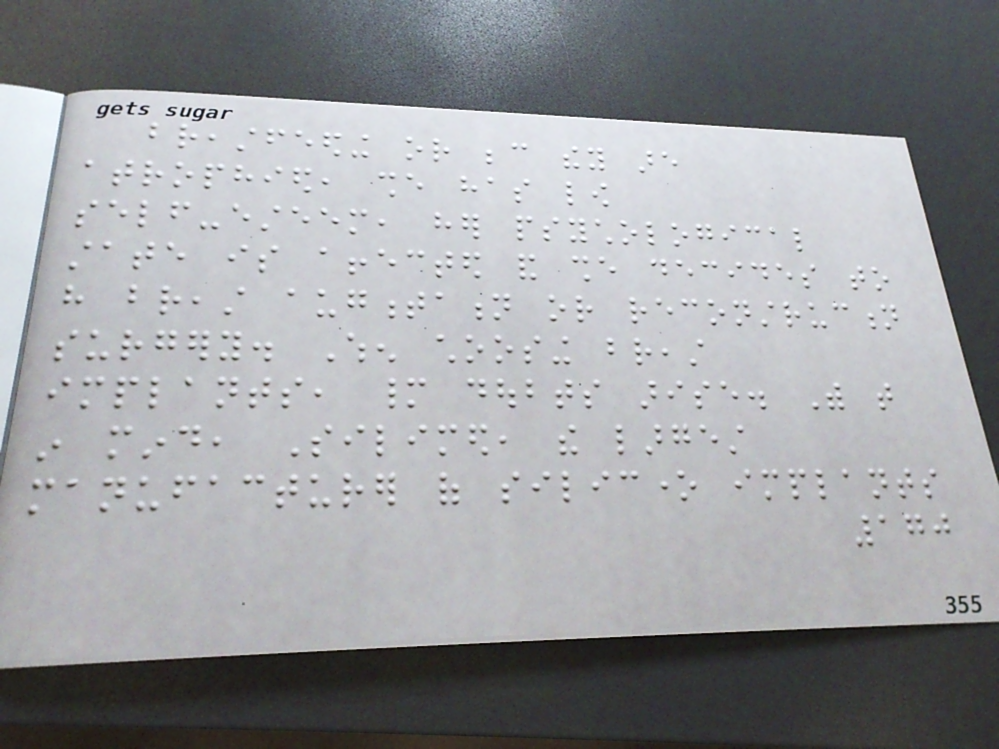breastfeeding or because they are
atrophied, she has low
self-esteem, her psychological
state is affected and she decides to
have breast augmentation or reconstruction
surgery. When choosing breast
implants, many doubts arise. With that
in mind, Silimed, the largest
manufacturer of silicone implants
170
